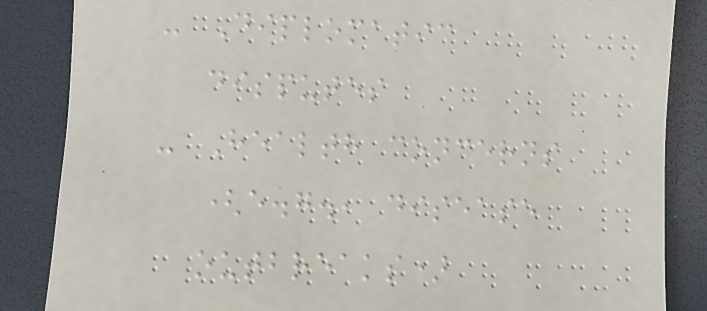- Diplomatic
disputes
- Health concerns
(e.g., disease
outbreaks)
